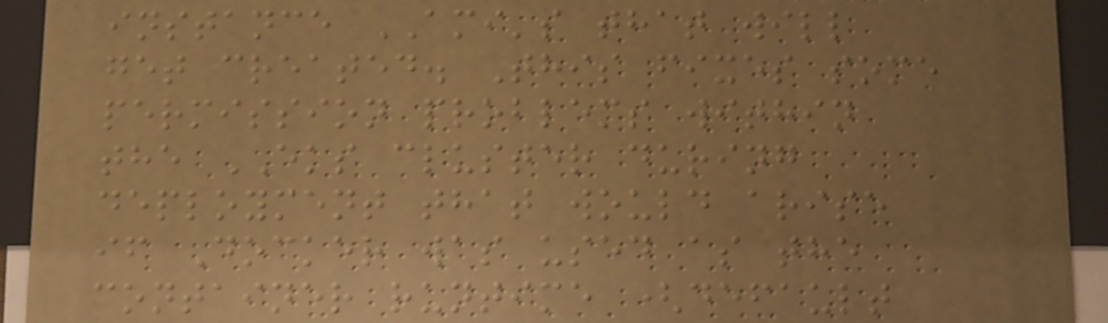instance AMI's that will
get created. This fixes some
permission problems within
the EKS cluster during
deployment that would arise
if Docker was used as the
container runtime (default
